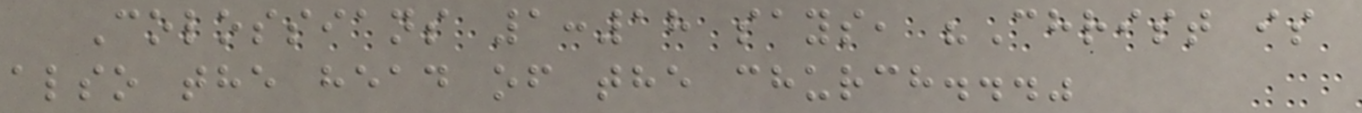Colossians 1:18 says, "Christ is
also the head of the church..."
